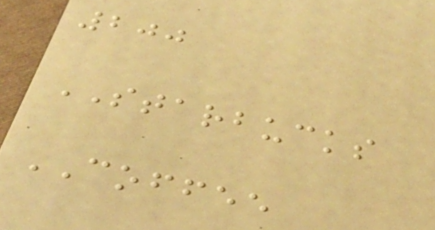200
STARBUCKS
COFFEE
